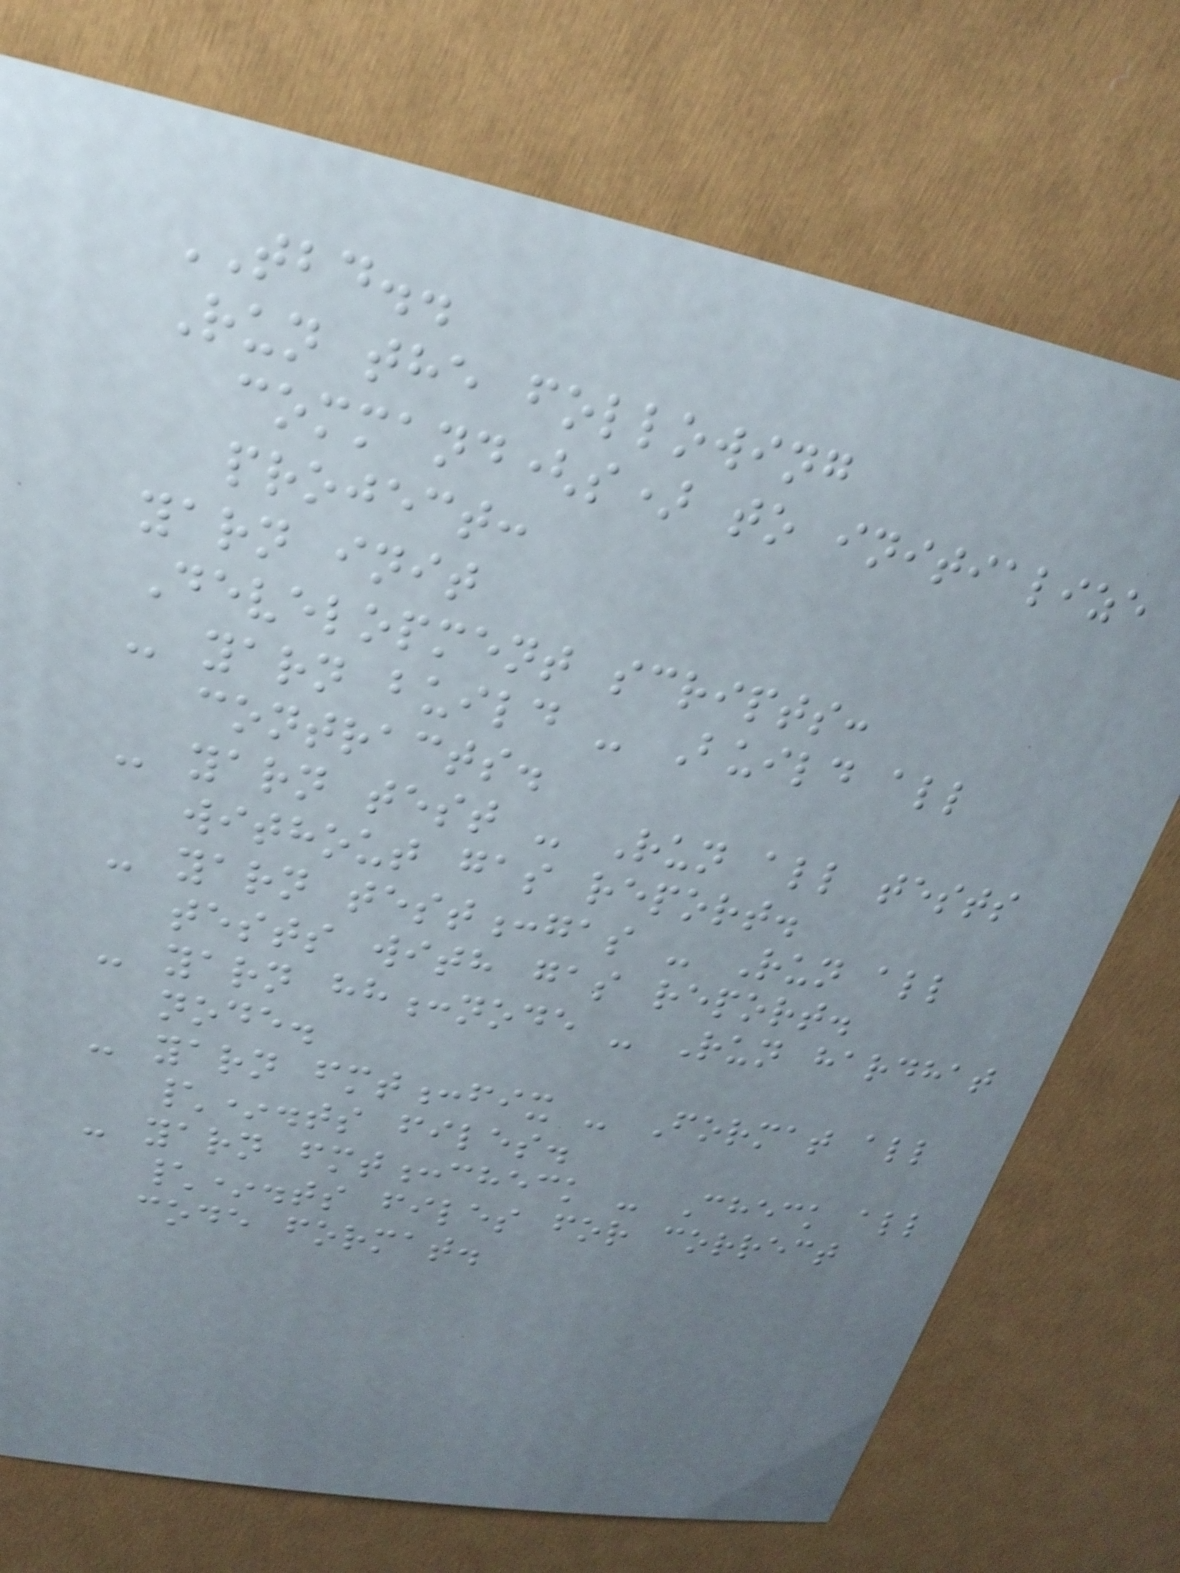TBD..
Run the following
command(s) to initialize
project:
yarn init
Development scripts:
- yarn build - Build all
contracts.
- yarn test - Run all tests
without gas report.
- yarn test:gas - Run all
tests with gas report.
- yarn hh:node - Run hardhat
node.
- yarn fmt:fix - Format all
\*.ts files.
- yarn fmt:check - Check all
\*.ts files for correct
code format.
